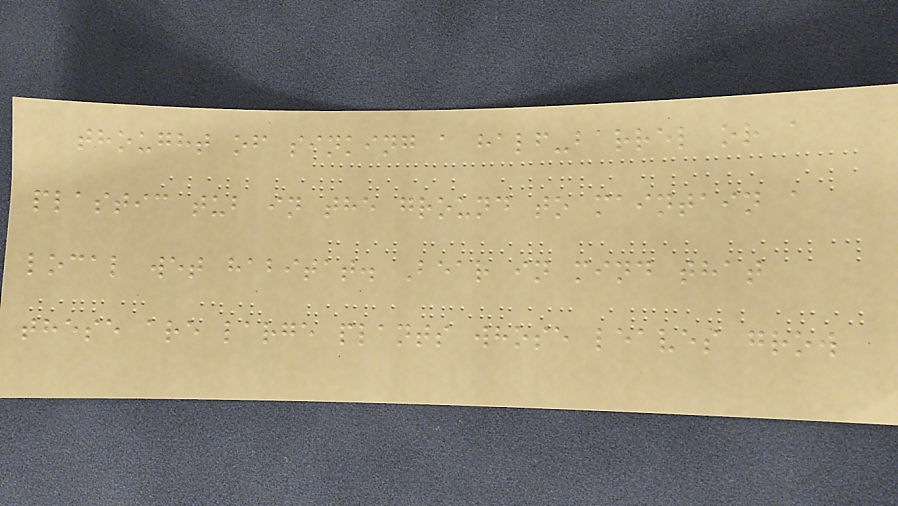thought of sinking a half-barrel or a
plastic tub in the ground to maintain a
local wet habitat. Bear in mind that
these are large plants whose leaves grow
